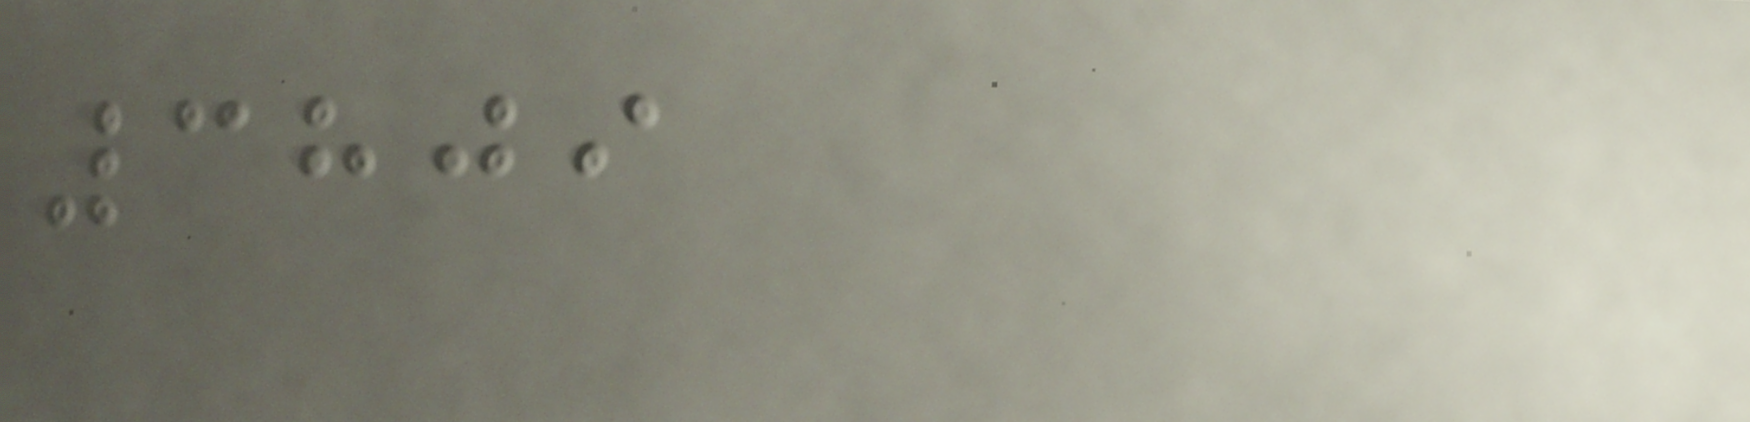3809
